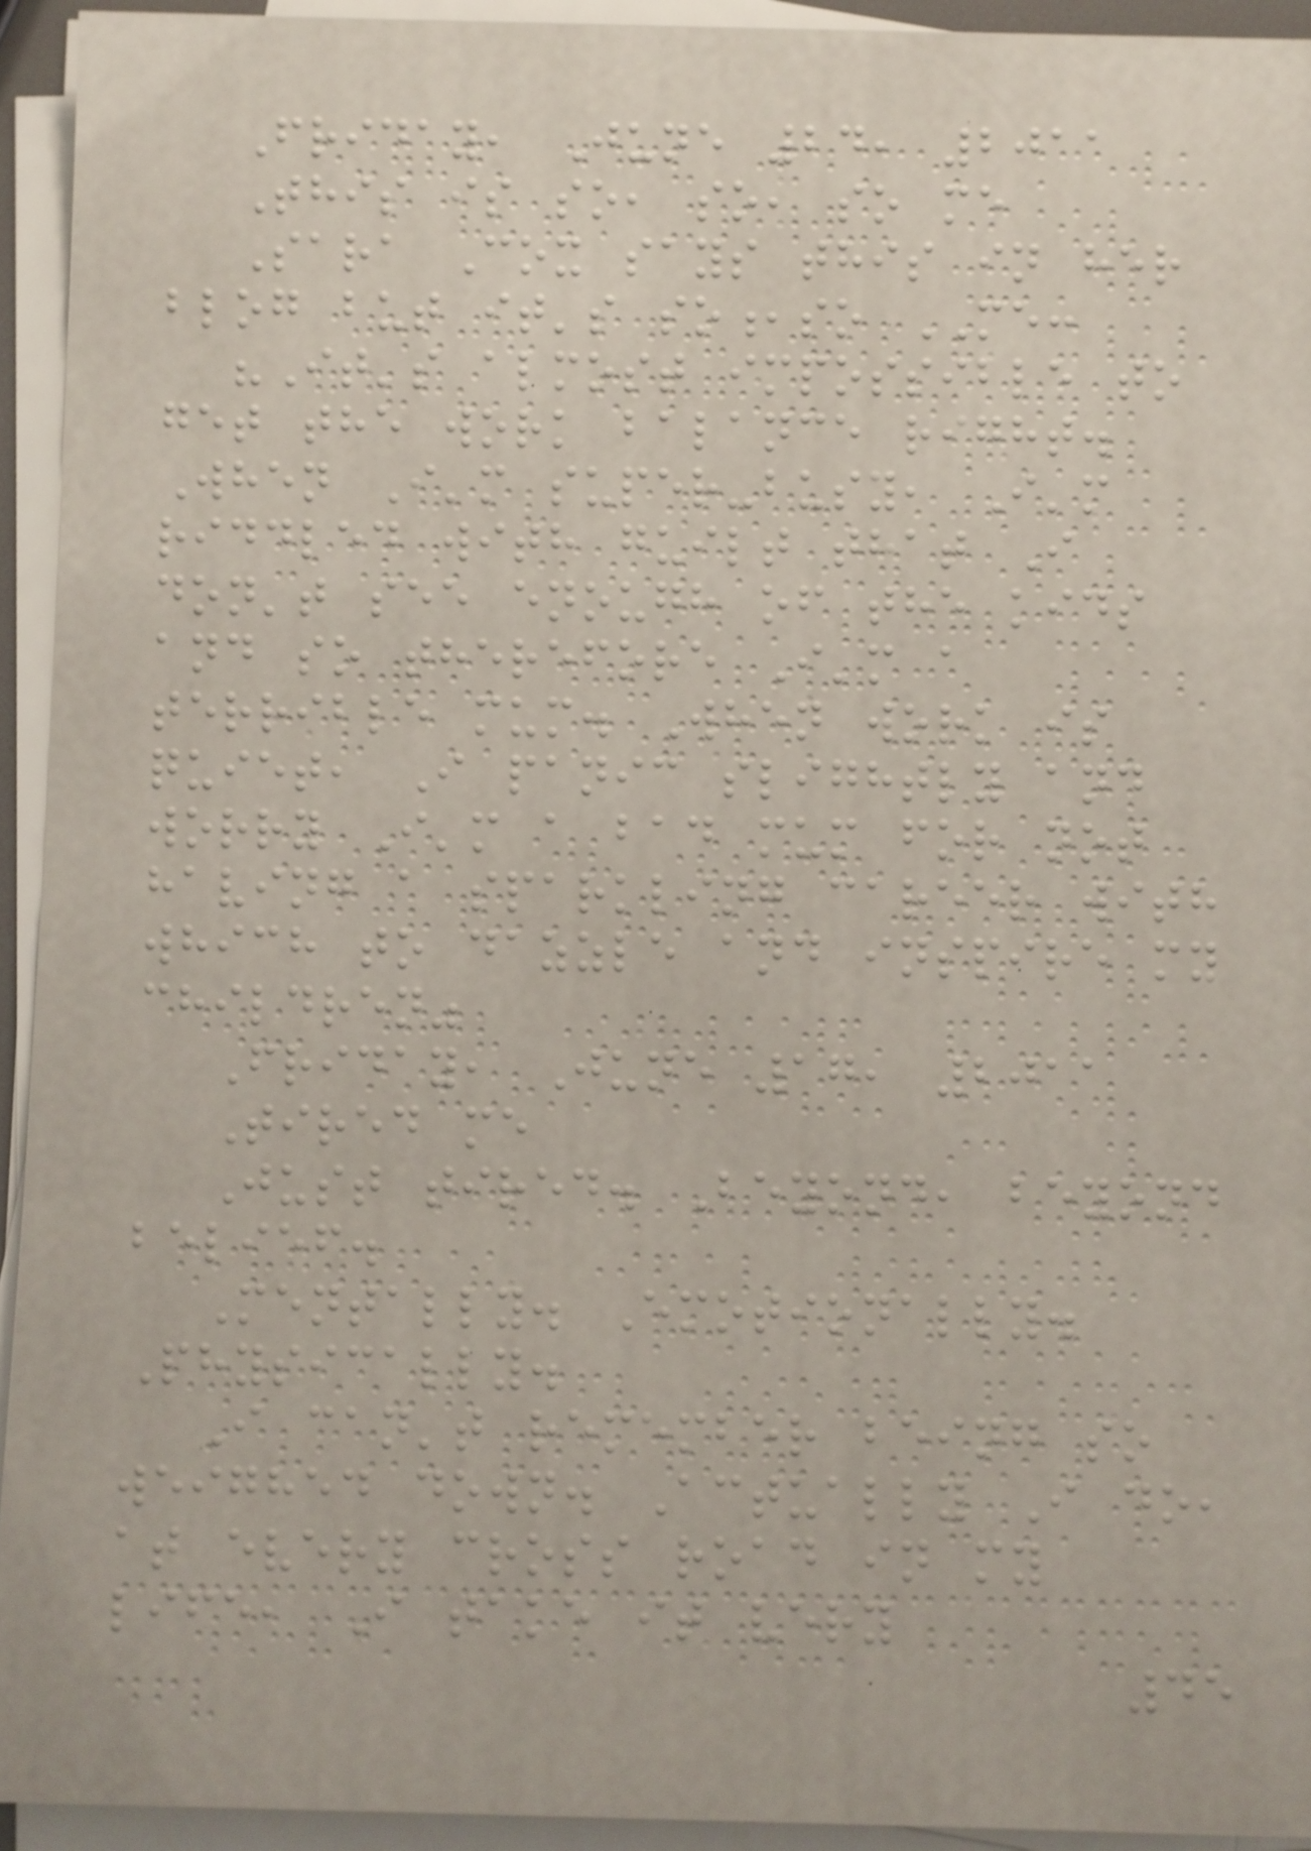Friday, June 24, 2011
This is so, so, so me
Sara Cox says this in her
blog but it's so,so ME:
"It's almost impossible to
get the work balance right.
When I'm super-busy, I'm
riddled with guilt that I
don't see enough of the kids
and so therefore I'm a
terrible mum. When work is
quiet, I panic slightly and
worry I'm a bad mum for not
having a sparkling career with
which to dazzle and inspire my
children"
Friday, June 17, 2011
Tired me
Just tired. Beyond, beyond
belief.
Mentally. Emotionally.
Physically.
I can't remember being so
weighed down. Actually I do,
at every cross road in my
life, I take it very
45
